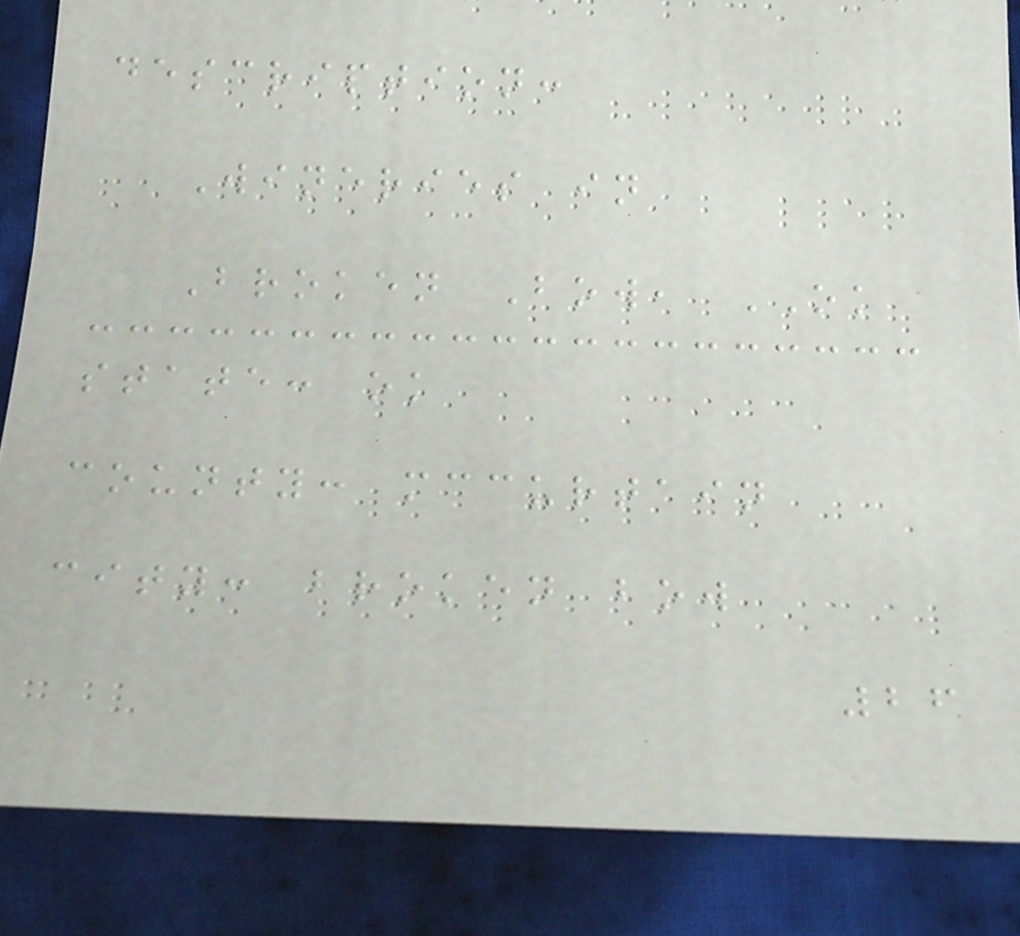description:
Wineries in
Broken Bow, OK
state: ok
county: mccurtain
city: broken bow
26
